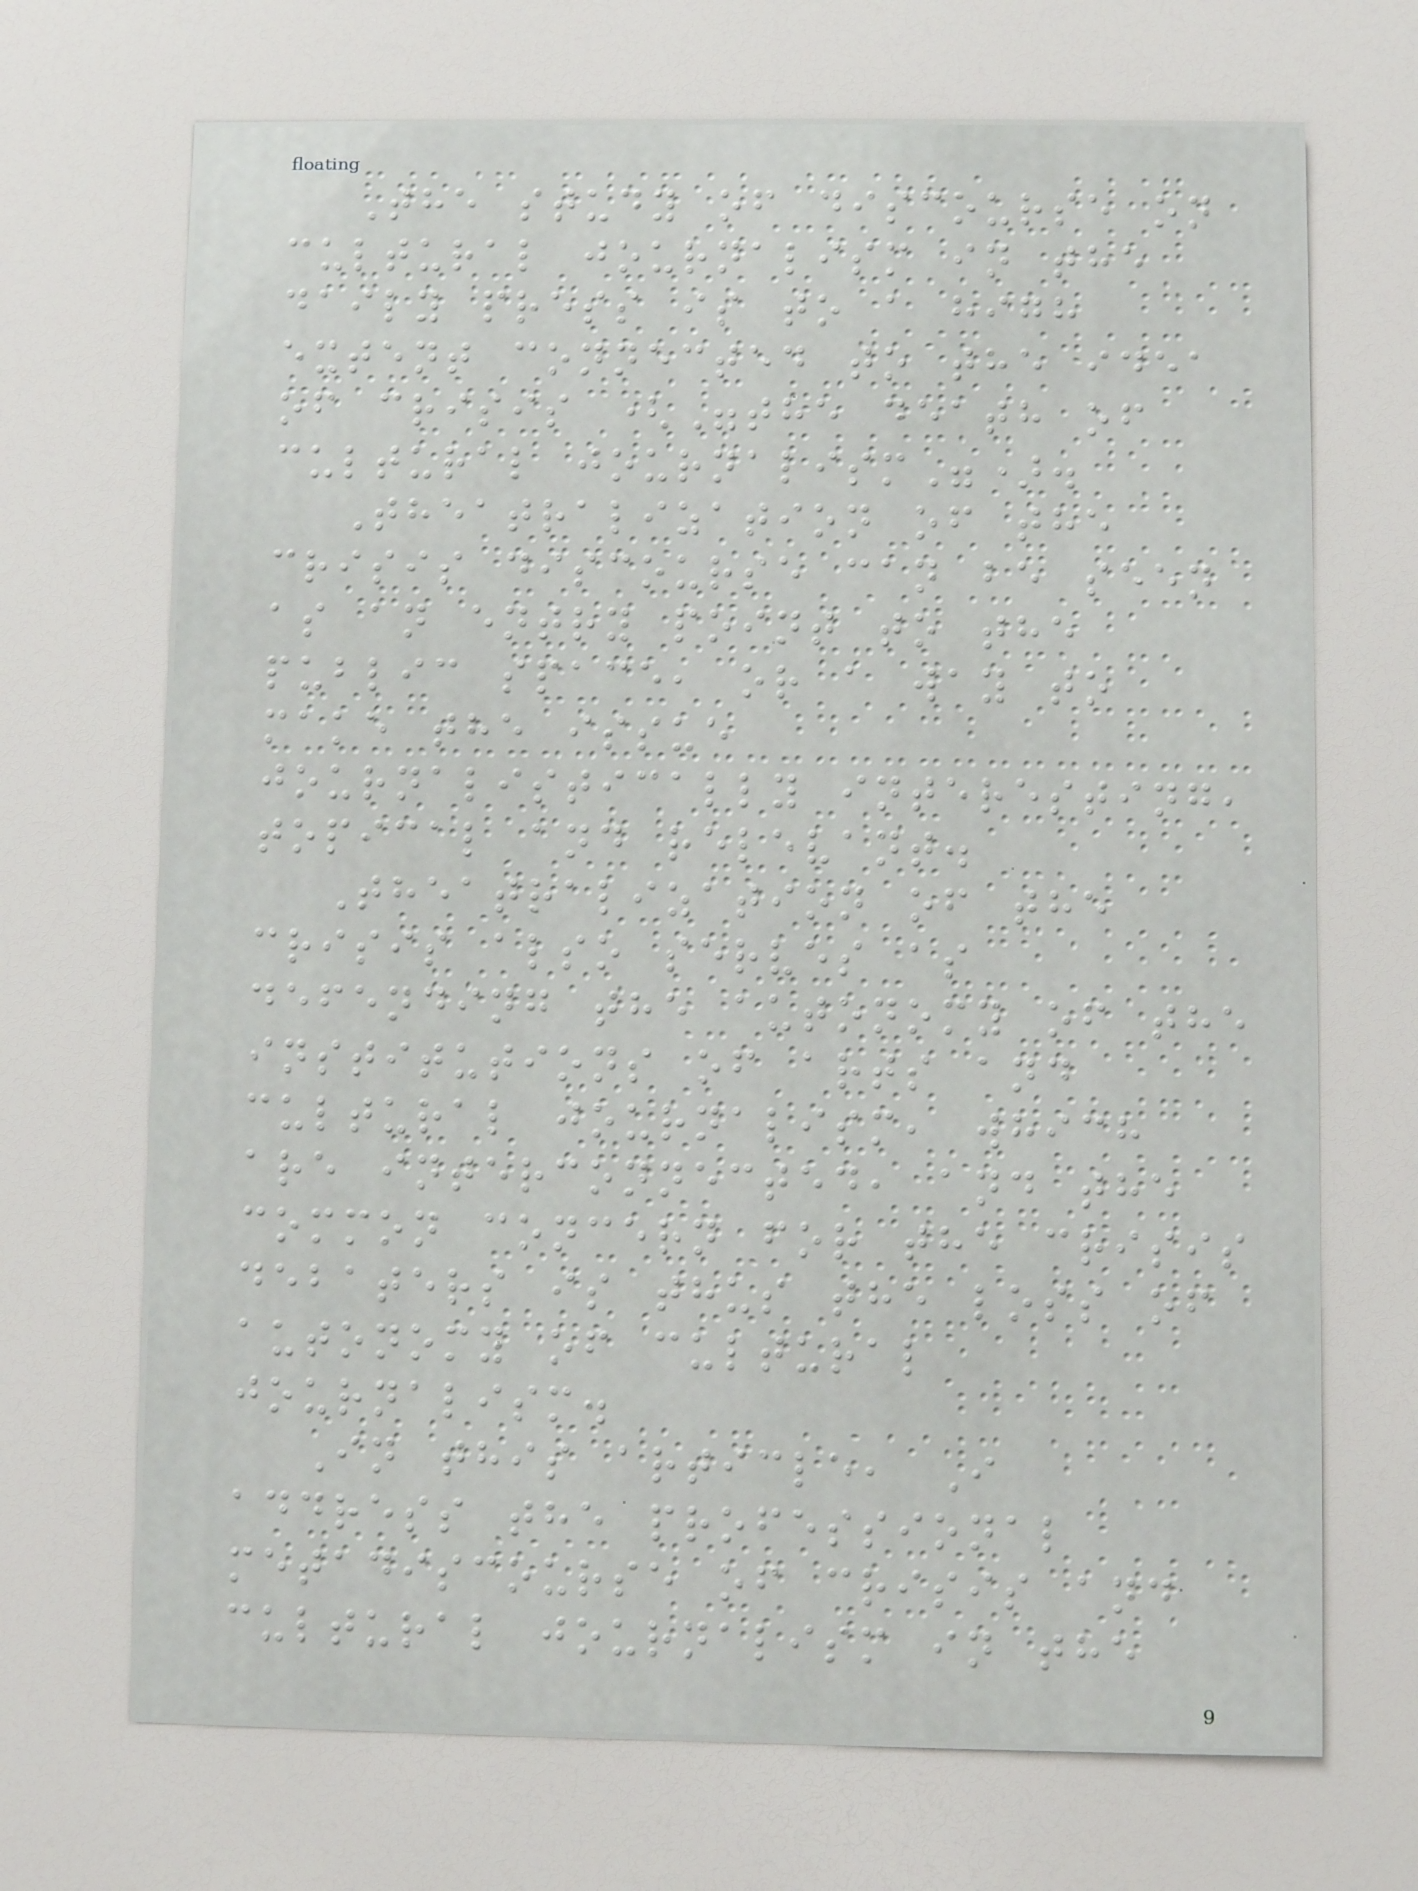The study of discourse on
cultural journalism in the
daily press is to a high
extent connected to the idea
of crisis ("the death of
cultural journalism").
Theatralization of the
crisis discourse can be seen
as an entry point to the
public space, or a way to
make the issue
journalistically interesting,
topical and relevant.
Theatralization of the
crisis also serves as
defending the autonomy of the
institutions of arts and
cultural journalism, which
are interconnected, and the
common concern for the crisis
debaters is thus the loss of
autonomy of cultural
journalism.
In this article, I
address the professional
metadiscourse of crisis and
cultural journalism in the
